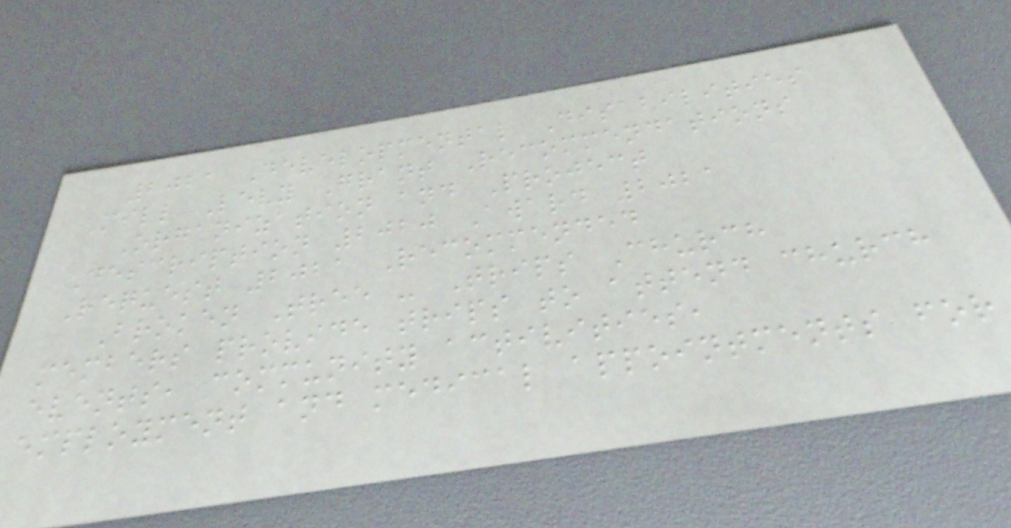2021 Developmental Disabilities
Mill Levy Grant Recommendations
Organization and Project
Description 2020 Award 2021
Request 2021 Recommended
Broken Tree - Trips Church
members provide trips to attend church
events, community activities,
employment and medical appointments for
